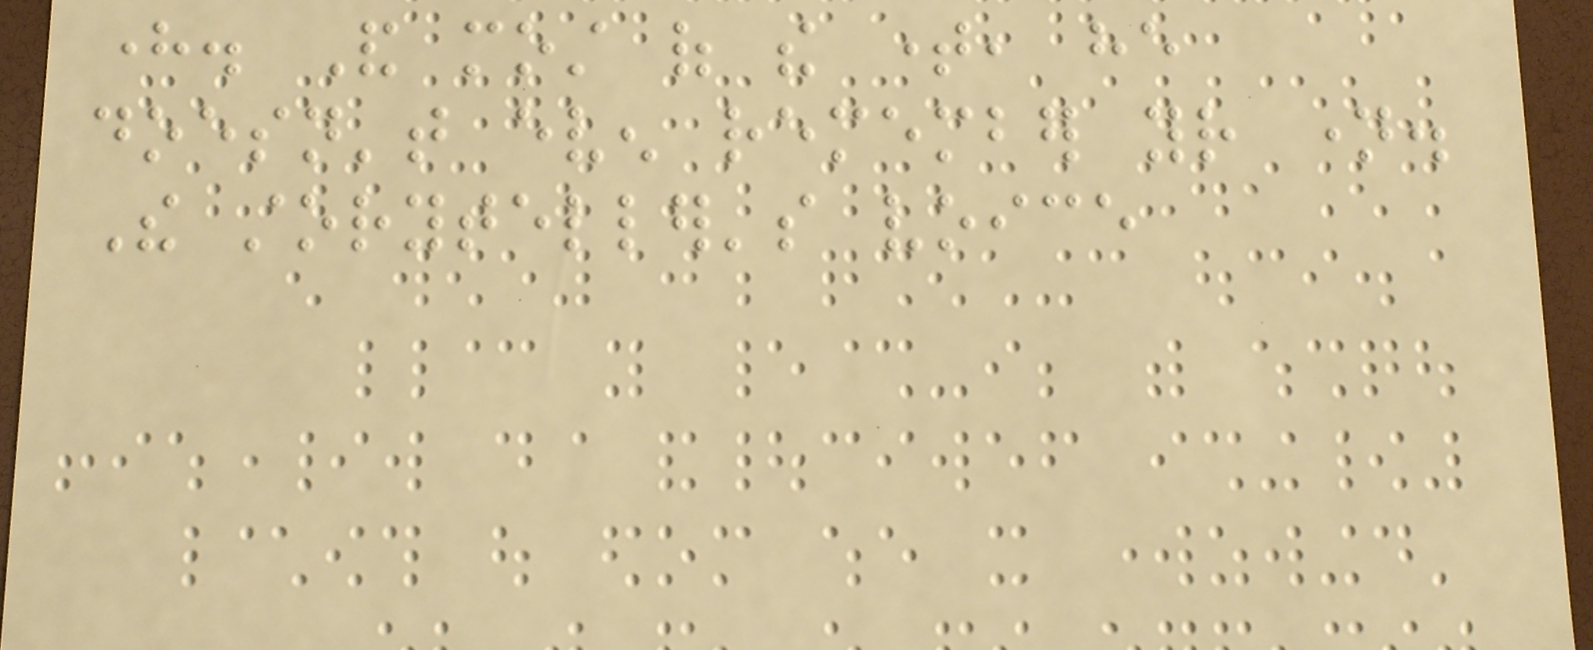here. And most of the time, he
doesn't even remember your name.
The storyteller's voice
